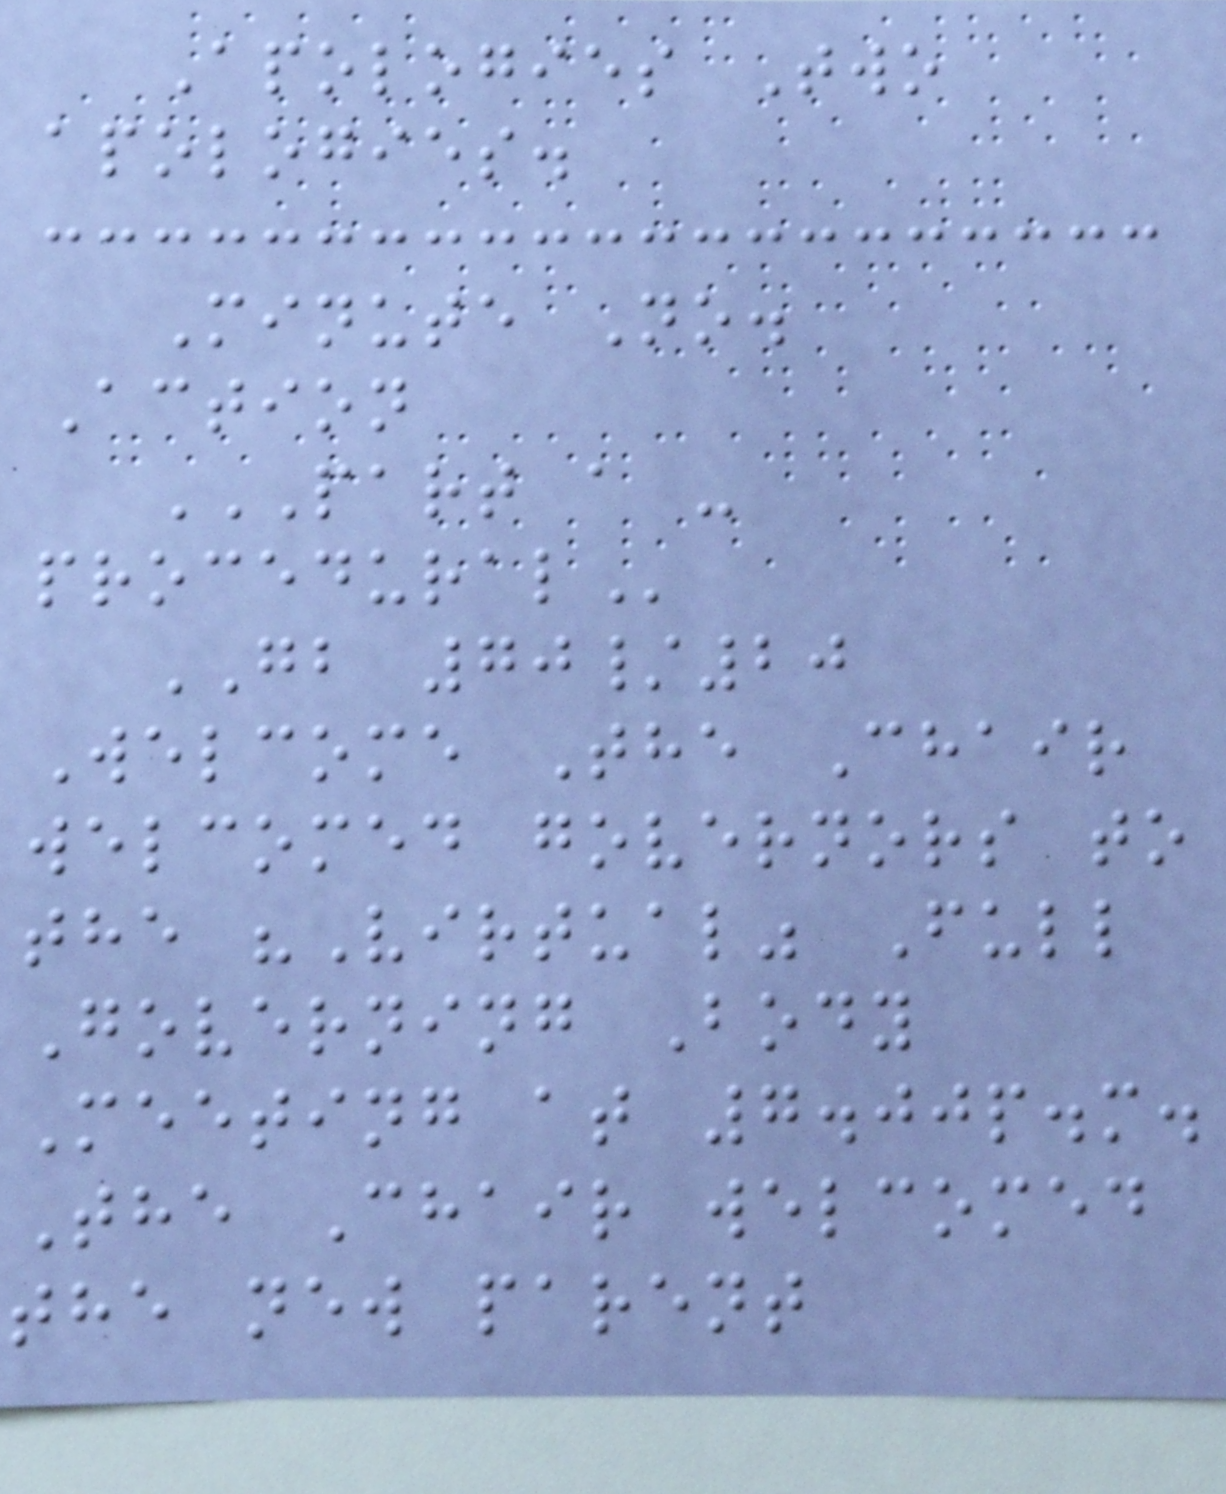Apologies Two
apologies.
Minute No.
Action
PART A -
PROCEDURAL
GB 70/20
Welcome The Chair
welcomed governors to
the "Virtual" Full
Governing Body
Meeting at 7.00p.m.
The Chair welcomed
the new parent
